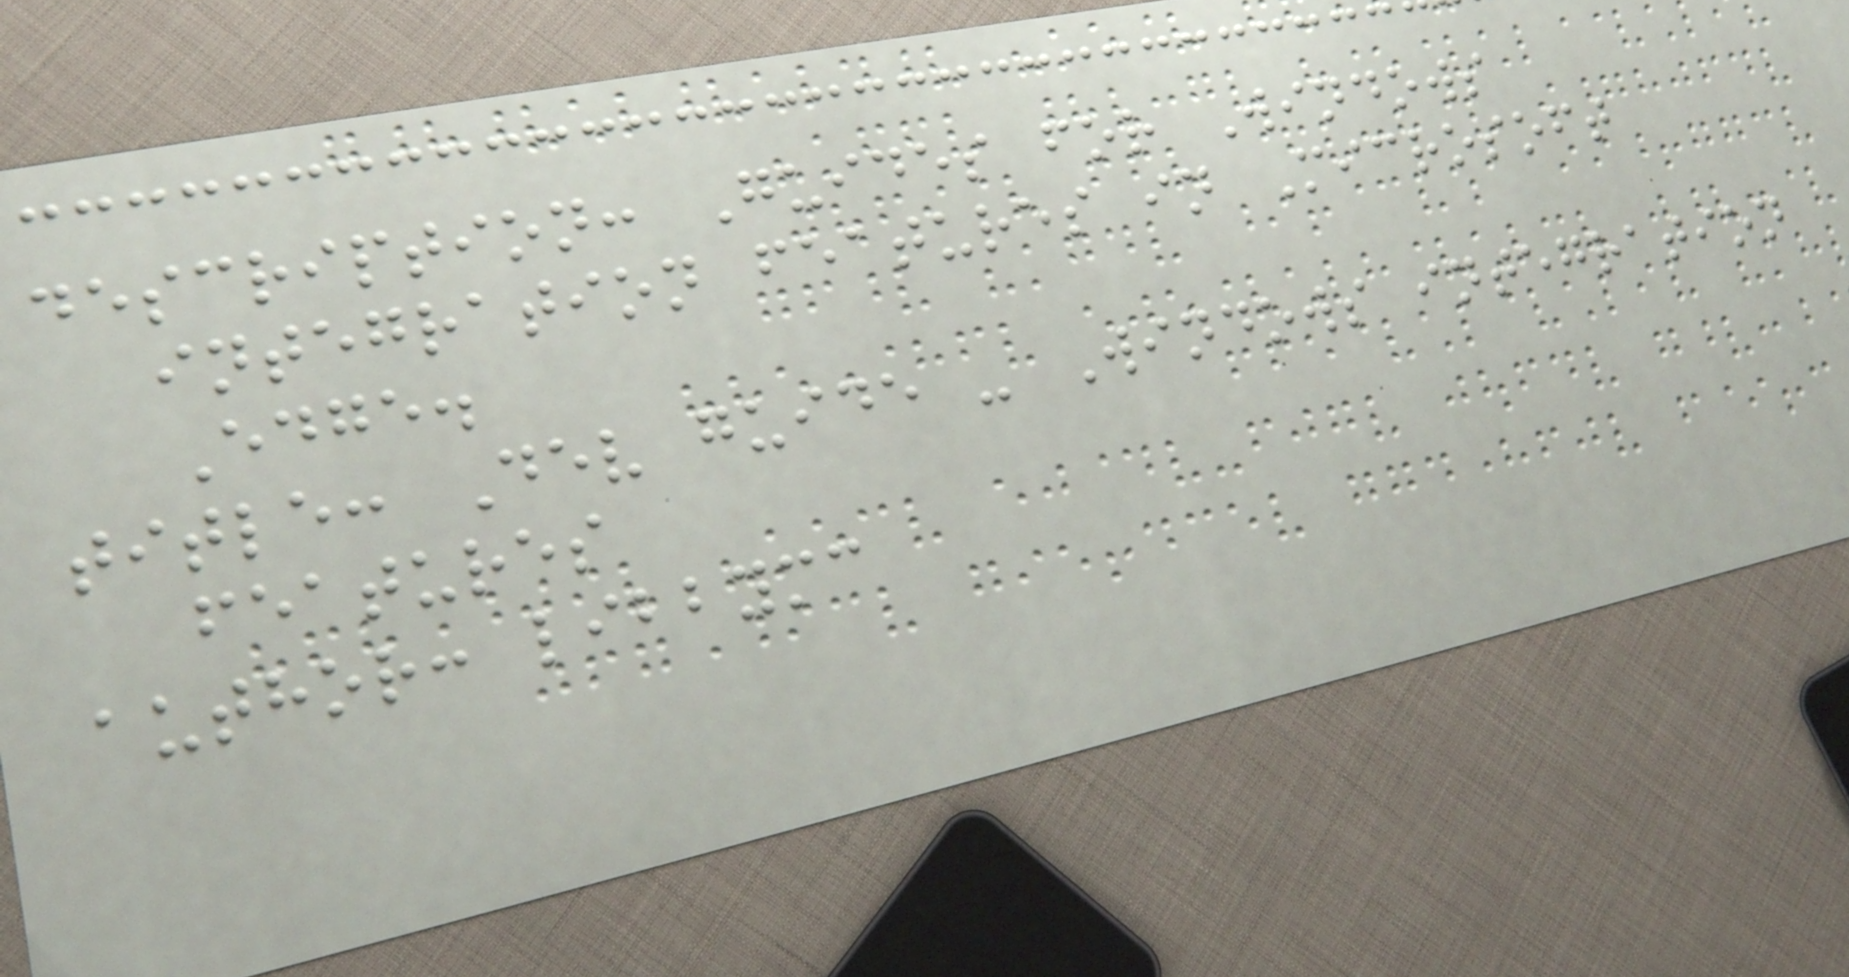description: Guides for Windows
integration features in Microsoft
Edge.
title: Dev guide - Windows integration
features
author: libbymc
